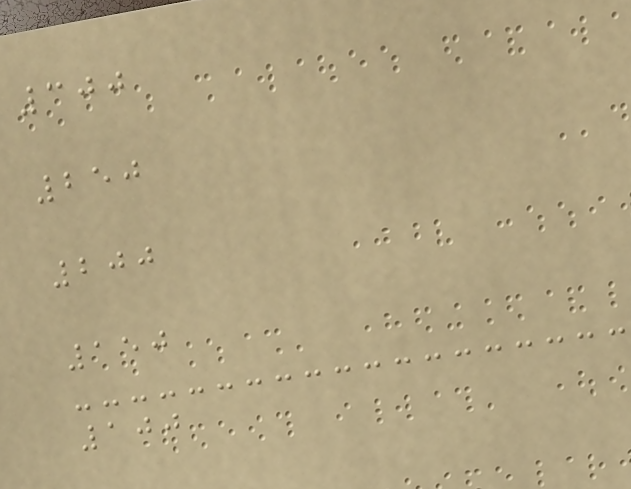300
250
200
150
100
